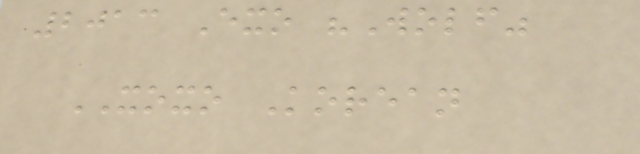2013 Exo "Wolf"
XOXO Korean
